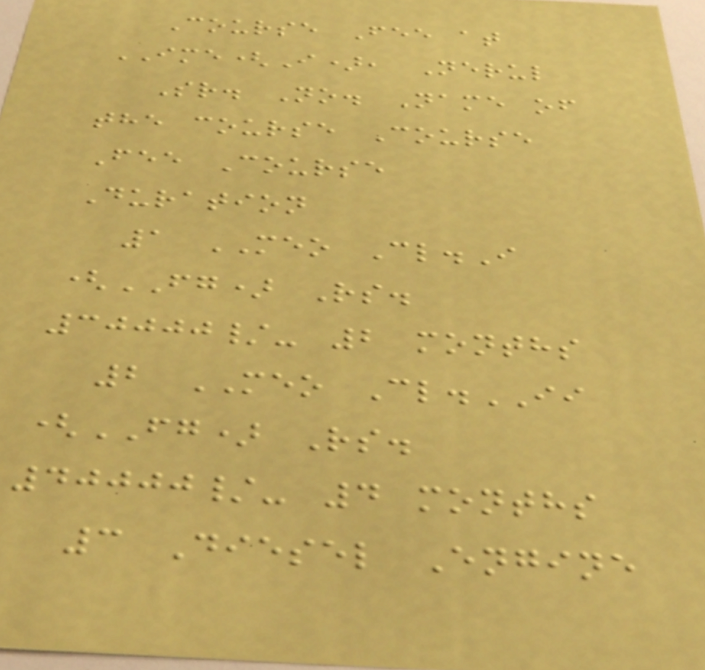Course Fee at
IME(I), Nerul
Sr. No. Name of
the course Course
Fee Course
Duration
1 MEO Cl.I
(FG) Rs.
30000/- 2 months
2 MEO Cl.II
(FG) Rs.
40000/- 4 months
3 Diesel Engine
